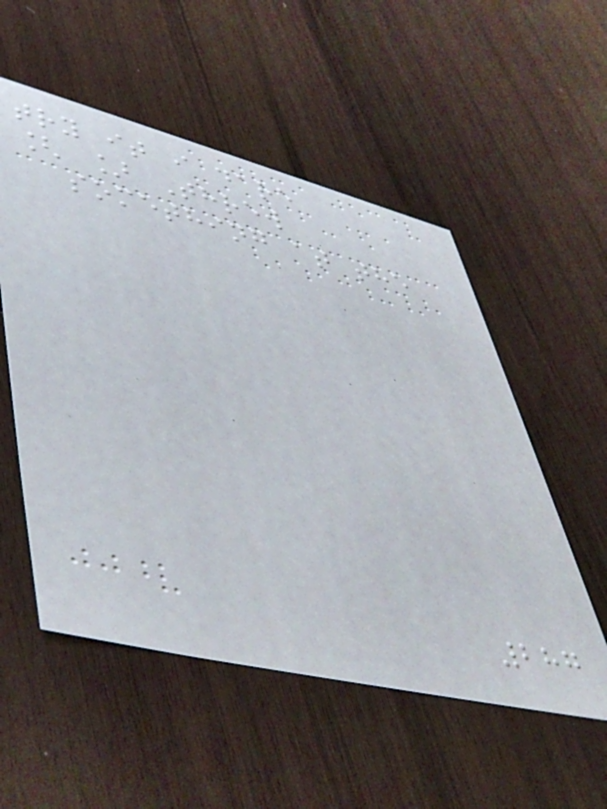try it i dare
[ ] Threw
something at the
287
